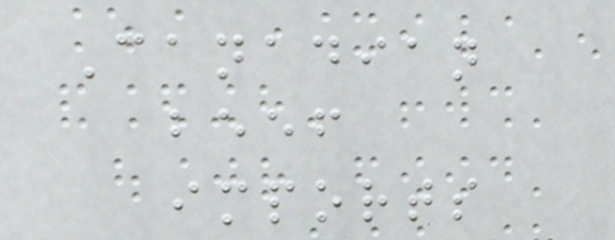Canadian
beef
imports
